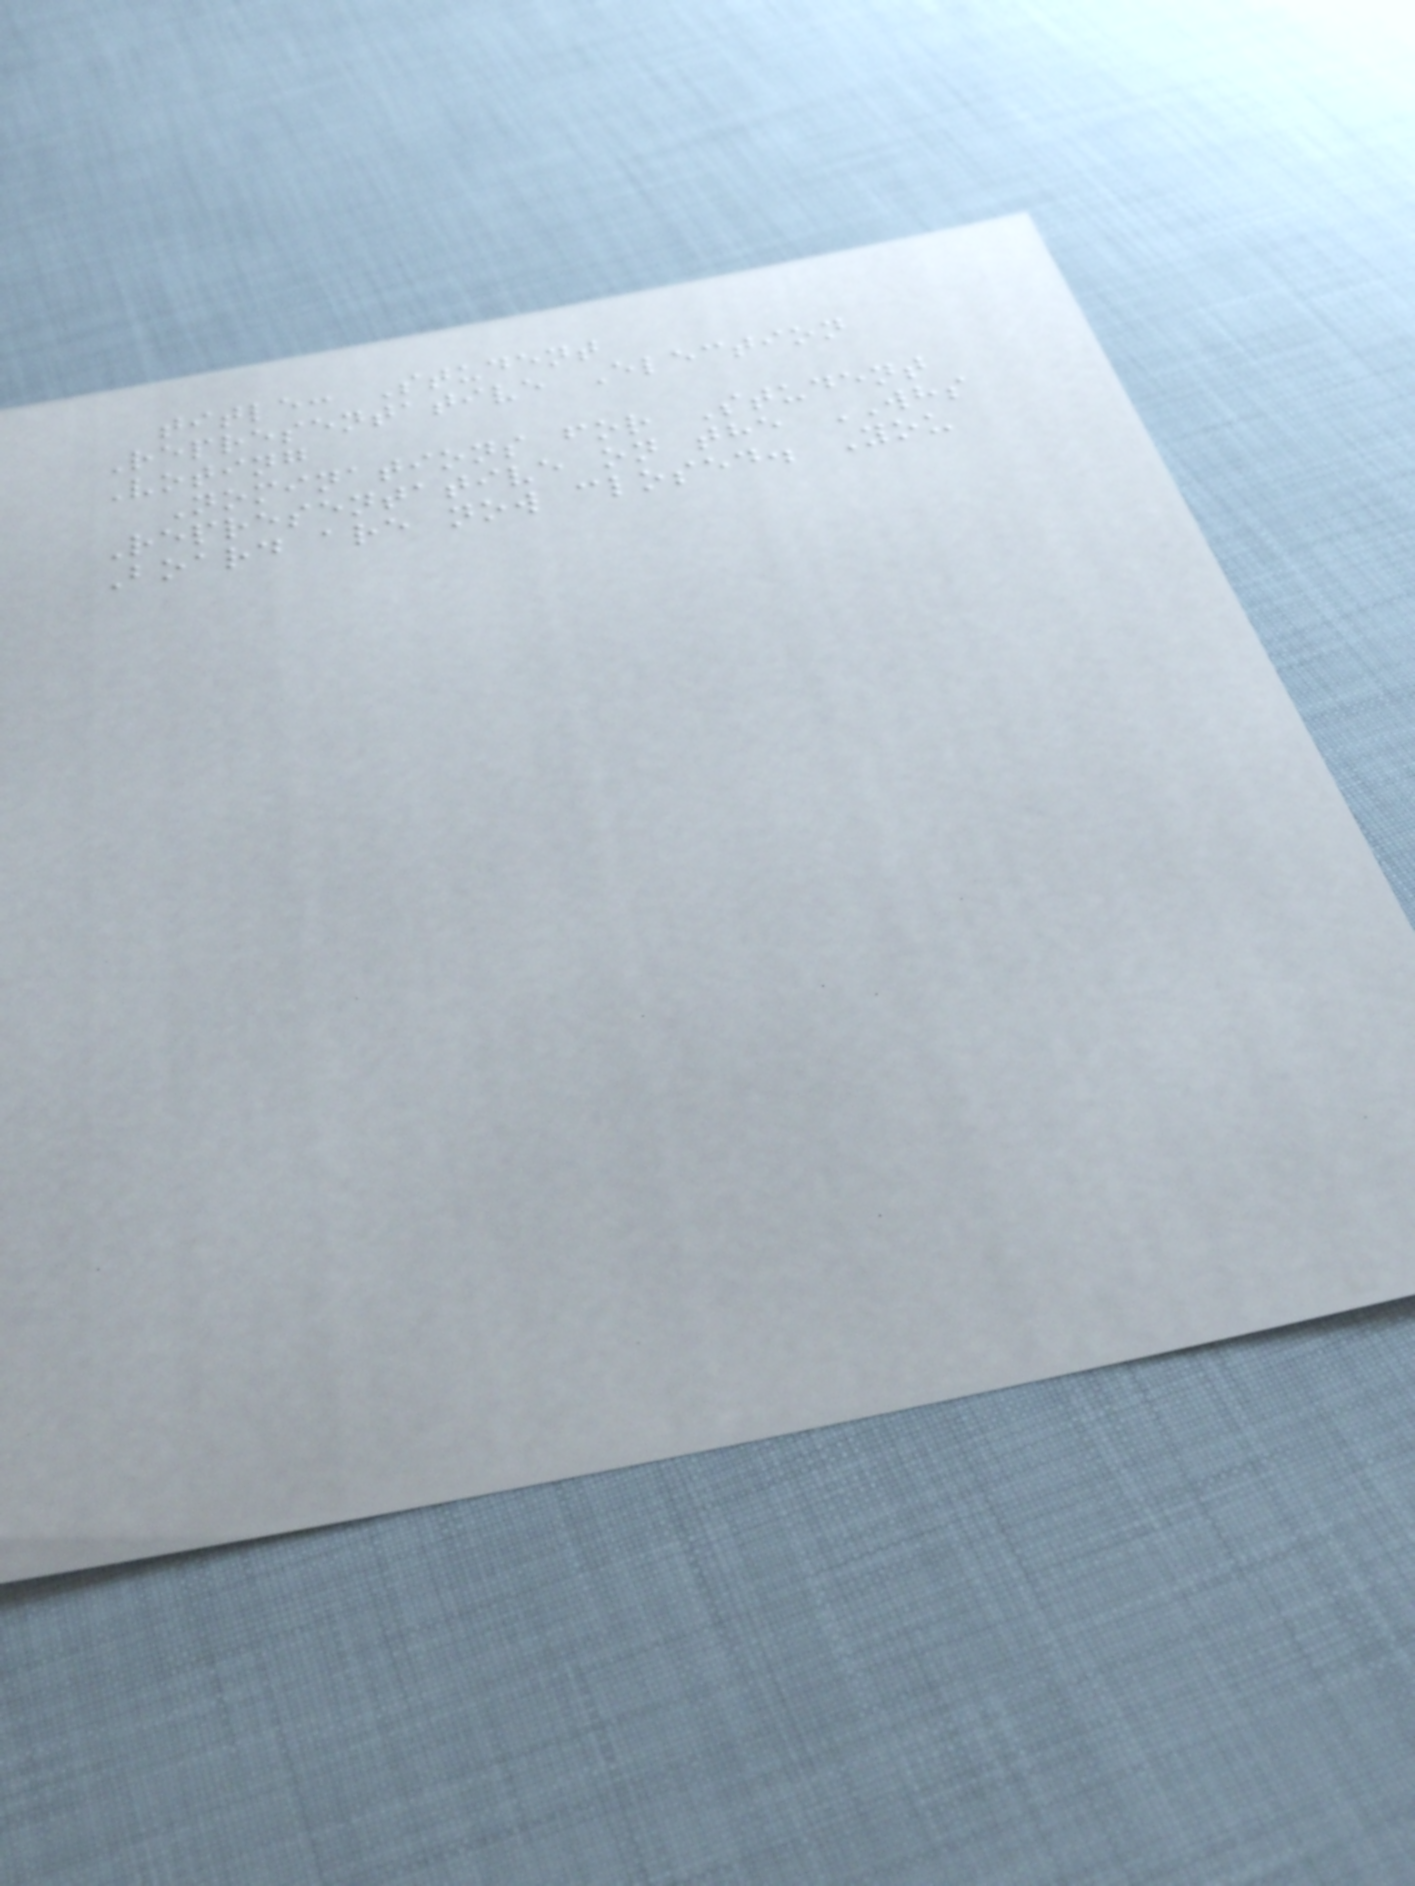title: Student
Representative Election
Voting
Nominations for Student
Representative on the WHS
Board are now closed. You
